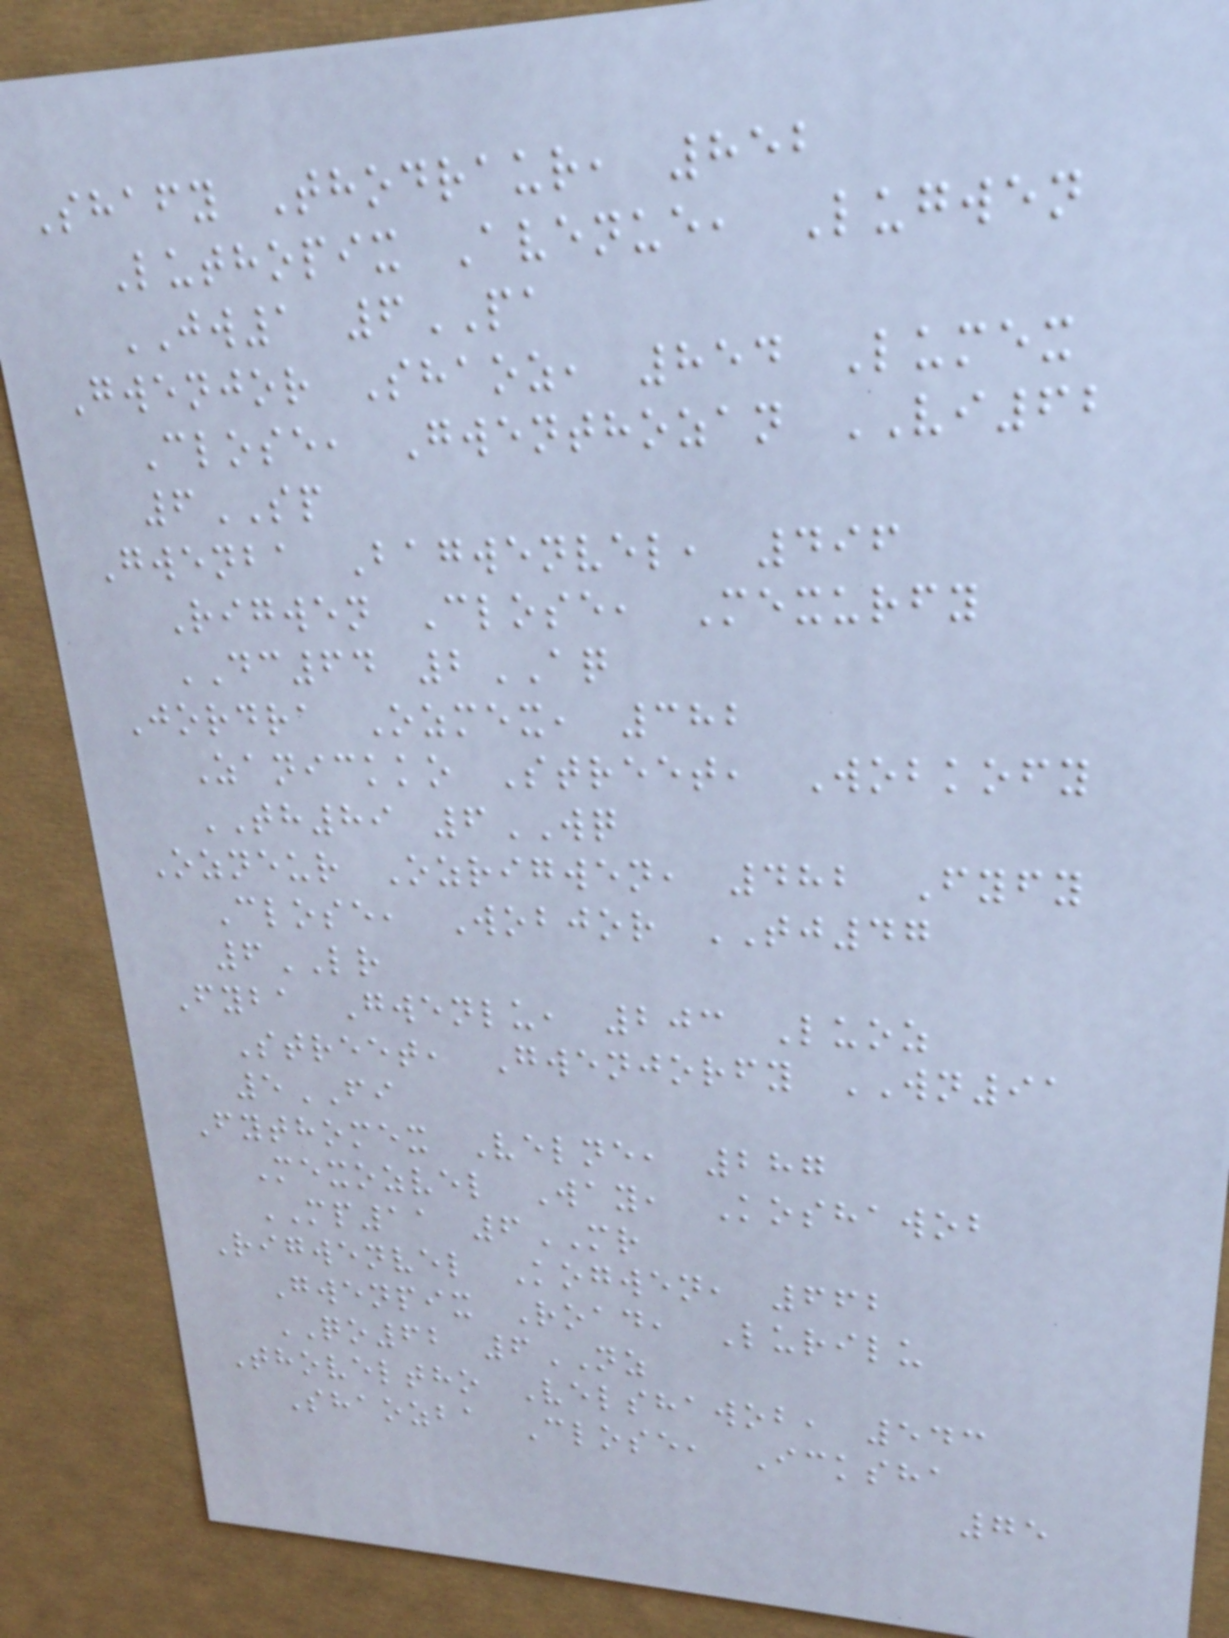Shafy Thodraur, 852
Luthopix Avenue, Lugwen
JW1 6PA
Gwenjor Shaoz, 854 Lumex
Close, Gwenthozan VI62
6SP
Gwenba Bagwenvel, 496
Rigwen Close, Mexurfy
DC64 2AQ
Jordra Ozmex, 382
Zanickko Street, Wobkofy
TH89 6WQ
Ozneur Ozrigwen, 482 Fyfy
Close, Wobjor TJ47
6LR
Fyba Gwenlu, 203 Luoz
Street, Gwenjorfy WN91
5FI
Fythomex Velne, 287
Mexozvel Way, Koshawob
MP11 6MR
Rigwenvel Kogwen, 662
Gwenpix Road, Lurilu
QO62 6NZ
Thoveltho Velshawob, 543
Shaozba Close, Icksha
75
